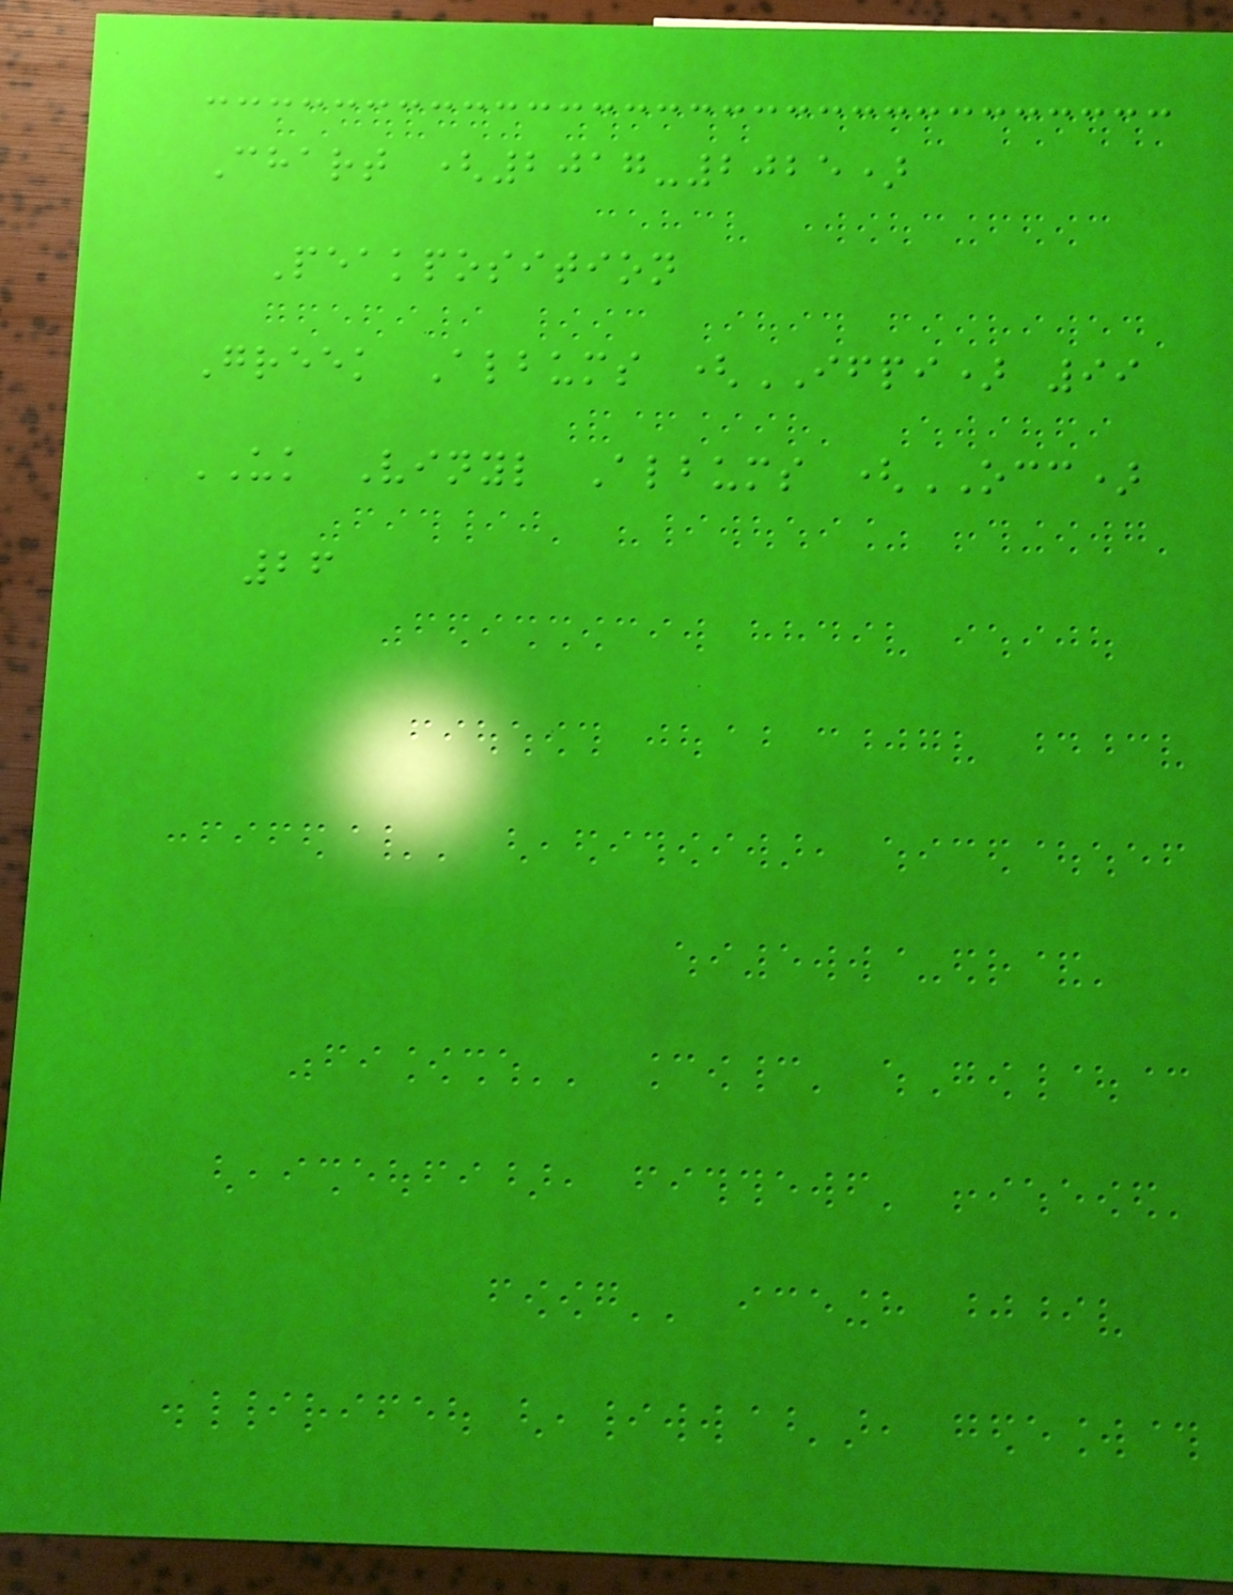Chart (2017-2025)
Peakposition
Greek Albums (IFPI) 99
UK Vinyl Albums (OCC)
26
